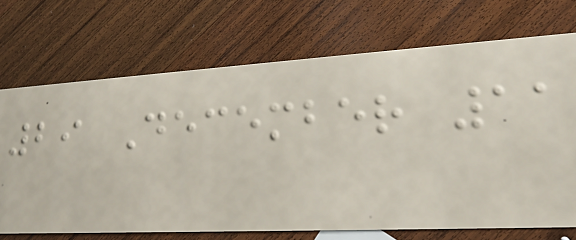29 December 11
